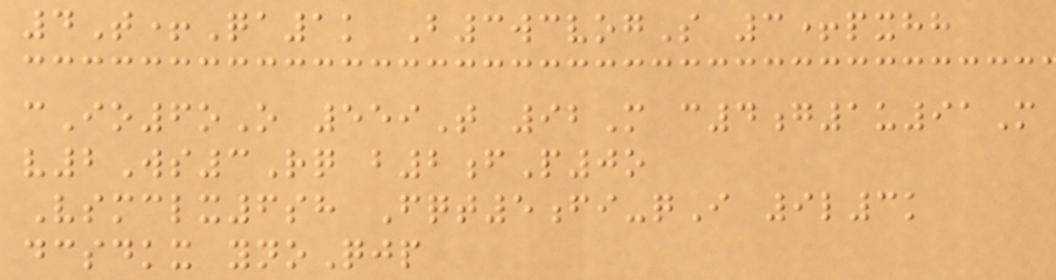4T+Qa1k B3wcvogS 3+pxhh
cIo6oO 559T 92M c4g1u91M
v2Ws3Rq b2fP0o
Vsmclx6sh Fqt5fi-qI 9l3k
dcsdkx ynoQjp
